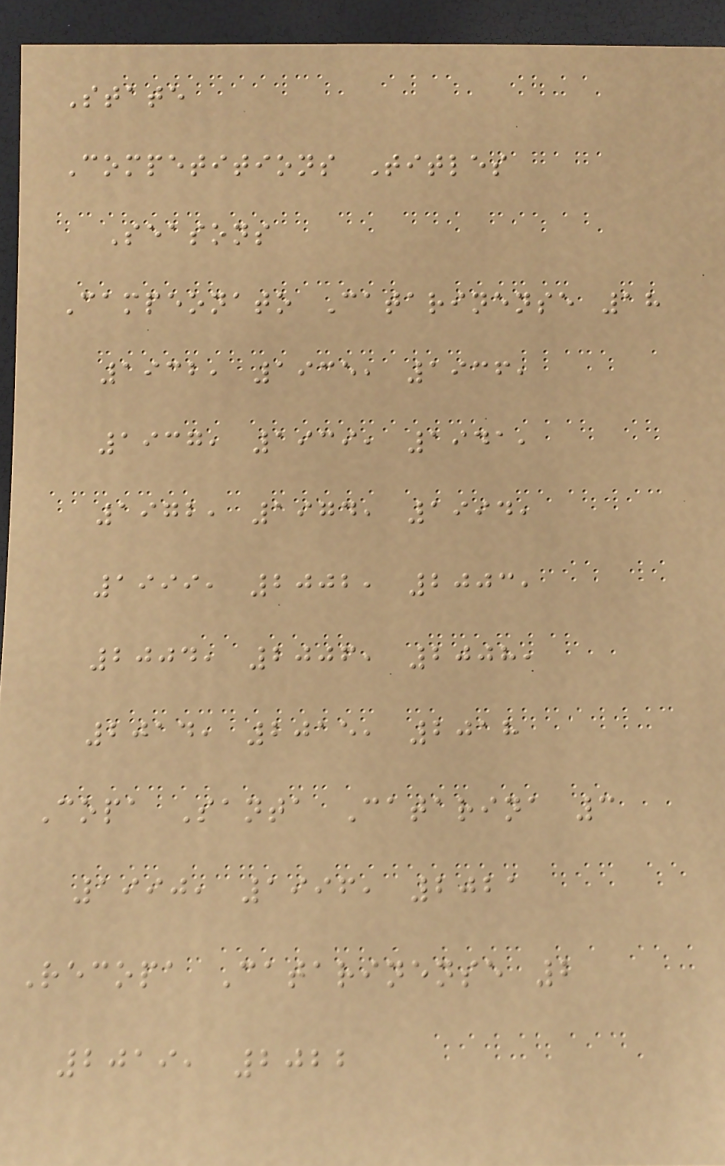State
Competitions Titles
Seasons
Campeonato Catarinense 18
1932, 1935, 1936,
1937, 1939, 1941,
1972, 1974, 1994,
1999, 2002, 2003,
2004, 2006, 2008,
2014, 2015, 2018
Copa Santa Catarina 3
1990, 1996, 2021
Recopa Catarinense 2
2019, 2022
